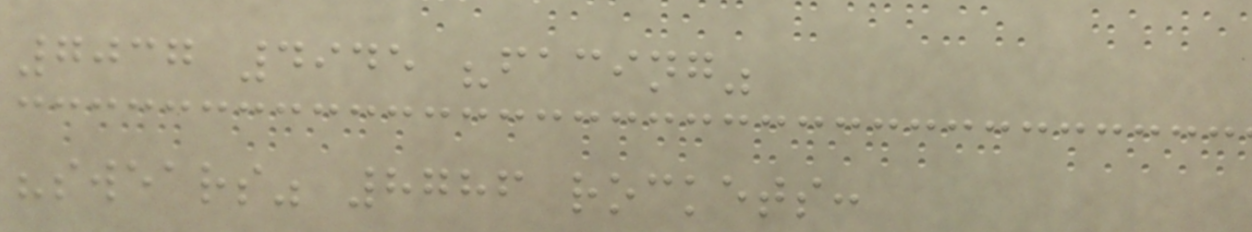7037 4945 "facing"
"swears" 8786 rockets:
